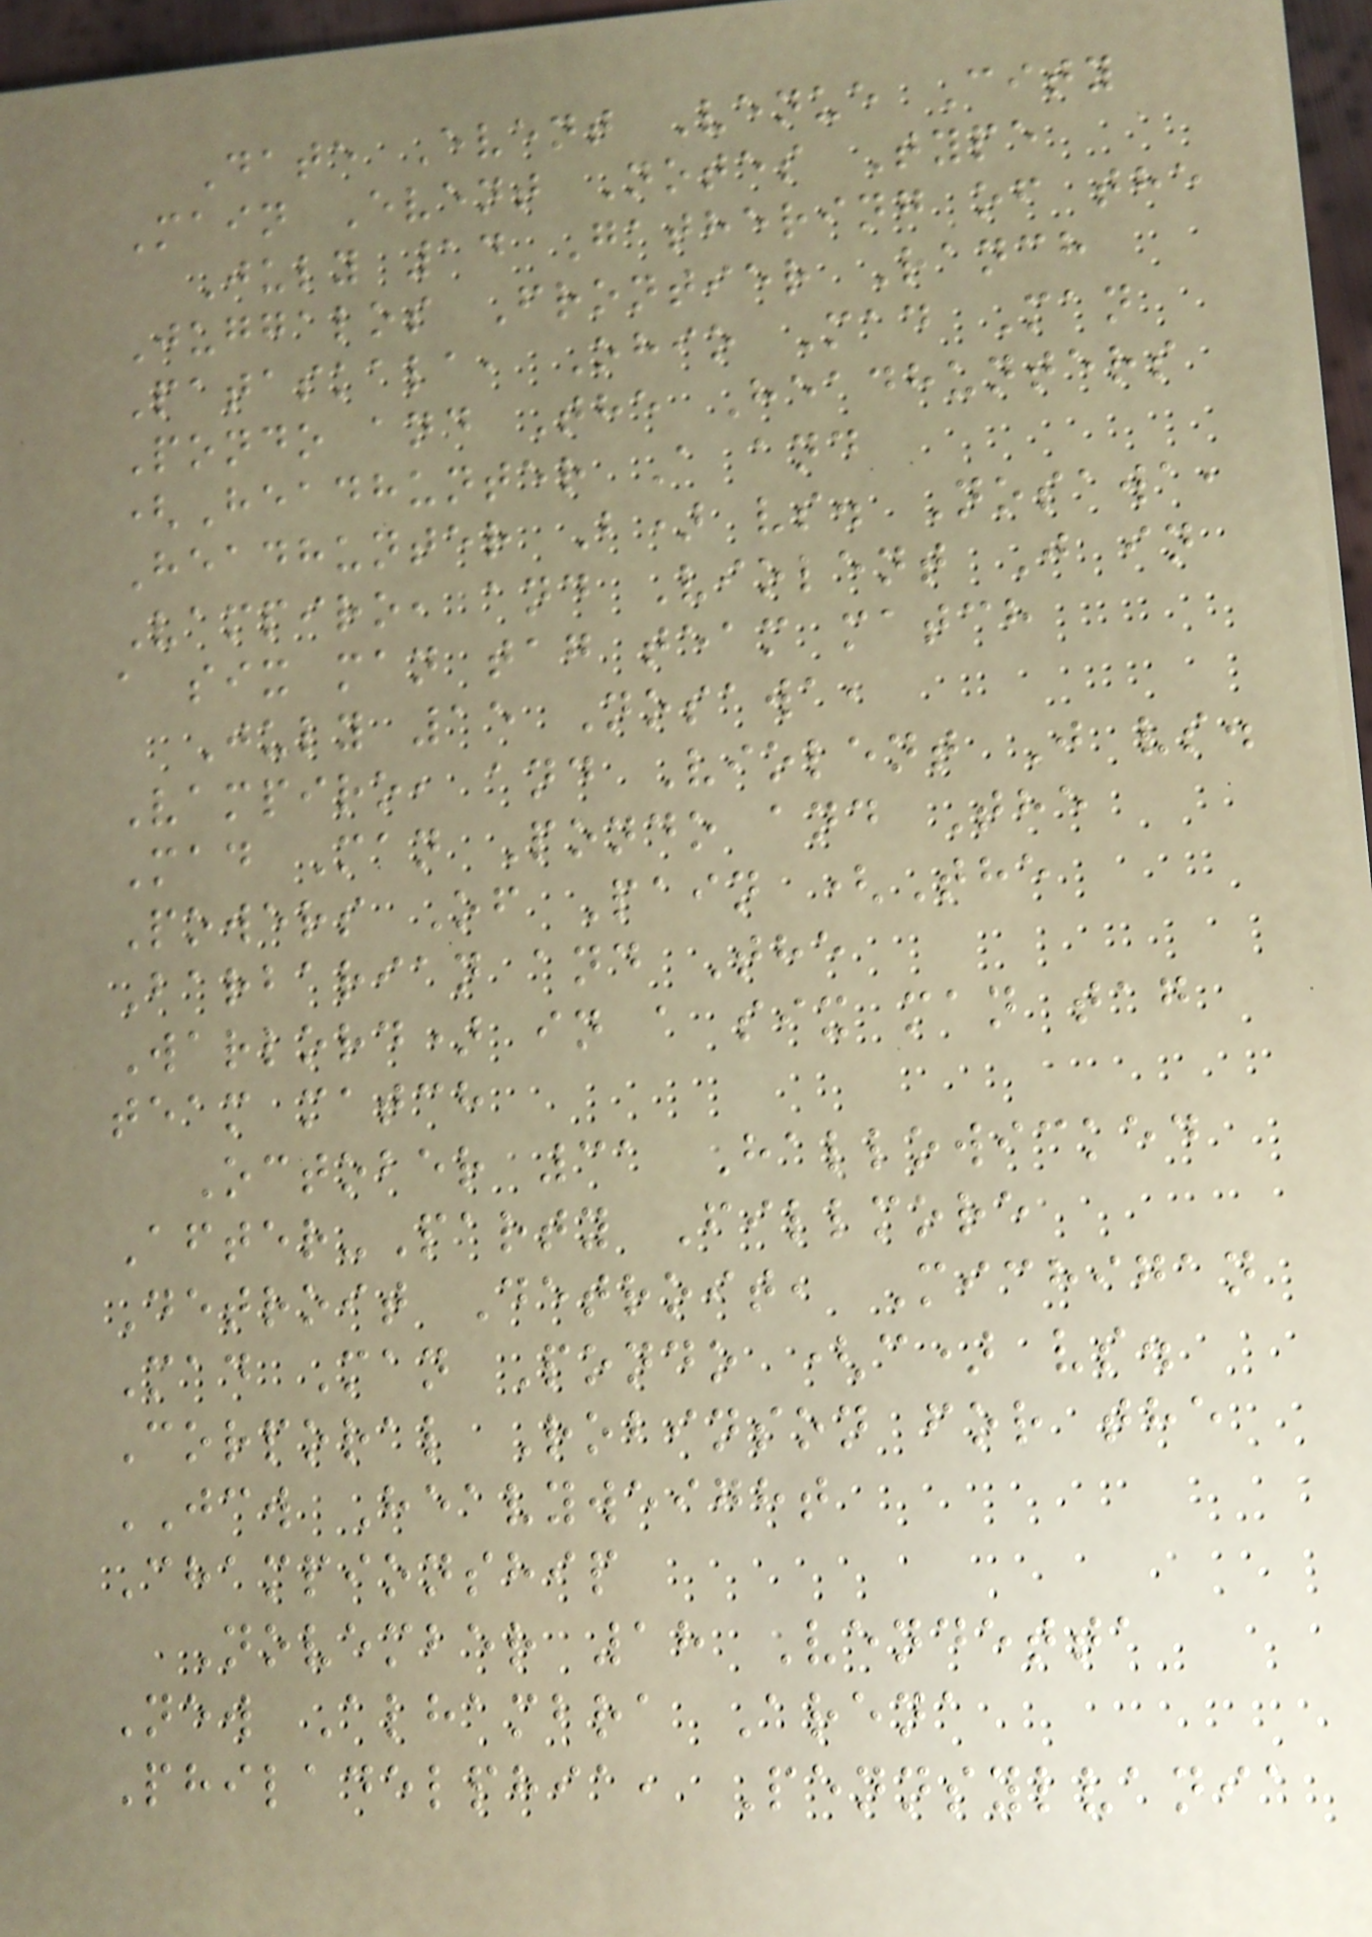Date Event Venue City
Main Event Notes Type
July 14 Gathering of the
Juggalos Frontier Ranch
Pataskala, Ohio Mad Man
Pondo and The Headhunters
(Headhunter A and
Headhunter B) vs. Nosawa,
Vampiro, and Violent J in
a six man tag team match
July 15 Nosawa,
Vampiro, and Violent J vs.
Mad Man Pondo and The
Powers Of Pain (The
Barbarian and The
Warlord) in a six man tag
team match
October 31 Hallowicked
After-Party Fillmore
Detroit Detroit, Michigan
Mad Man Pondo (c) vs.
Corporal Robinson for the
JCW Heavyweight
Championship
November 18 Vendetta
New Alhambra Arena
Philadelphia, Pennsylvania
